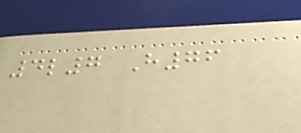4l7 H76
